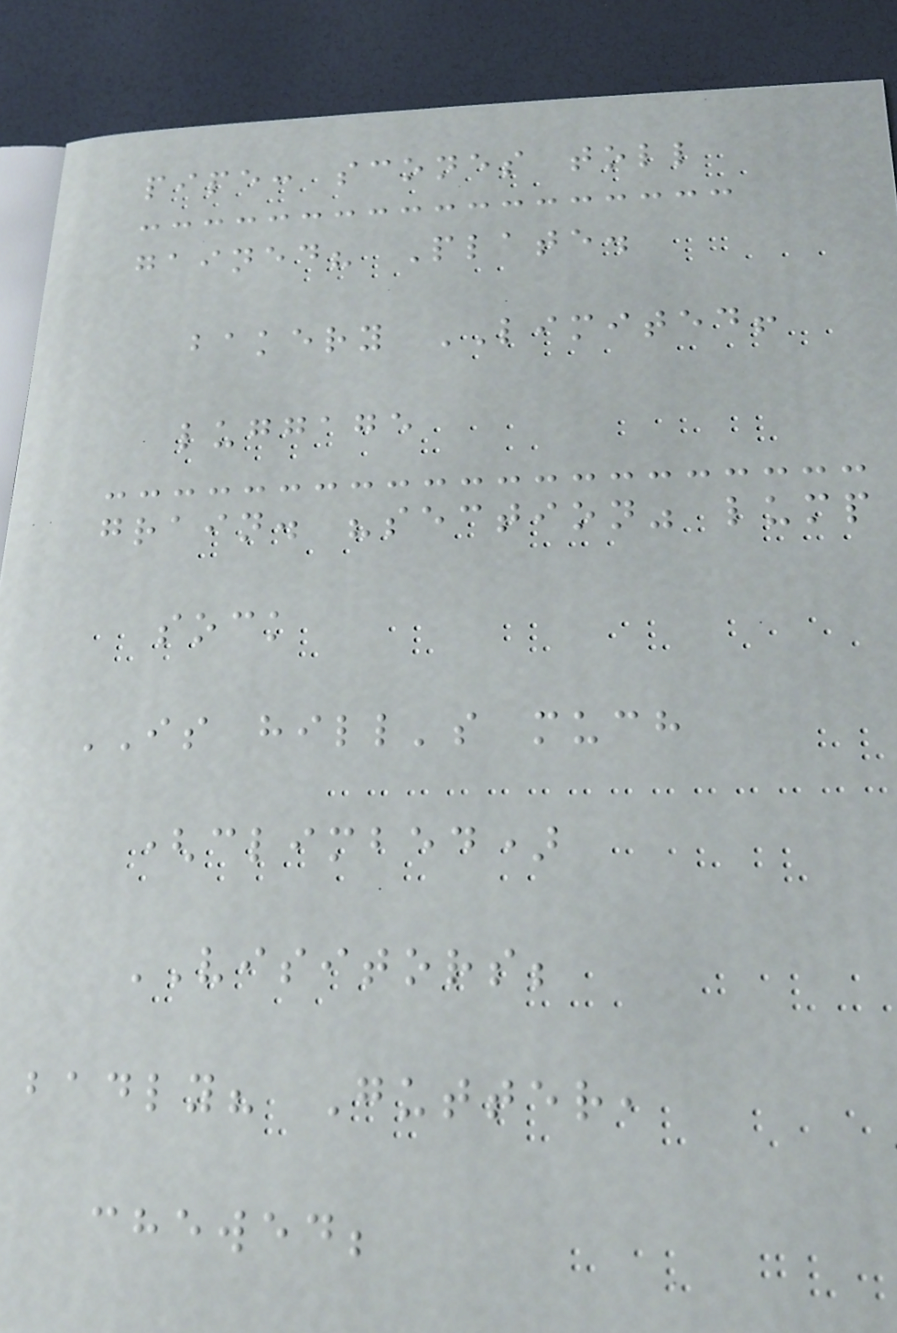pipe: scones toll
gained? Plate.
bakery LIMITED!
luggage
grain. "section" lump
sock
IS hill's much
(climbed)
VISITORS;
badly? Gutter,
chewed;
